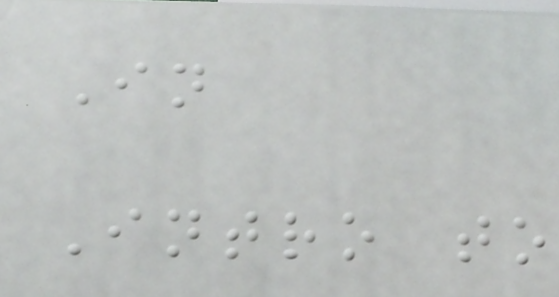In
Intro to
